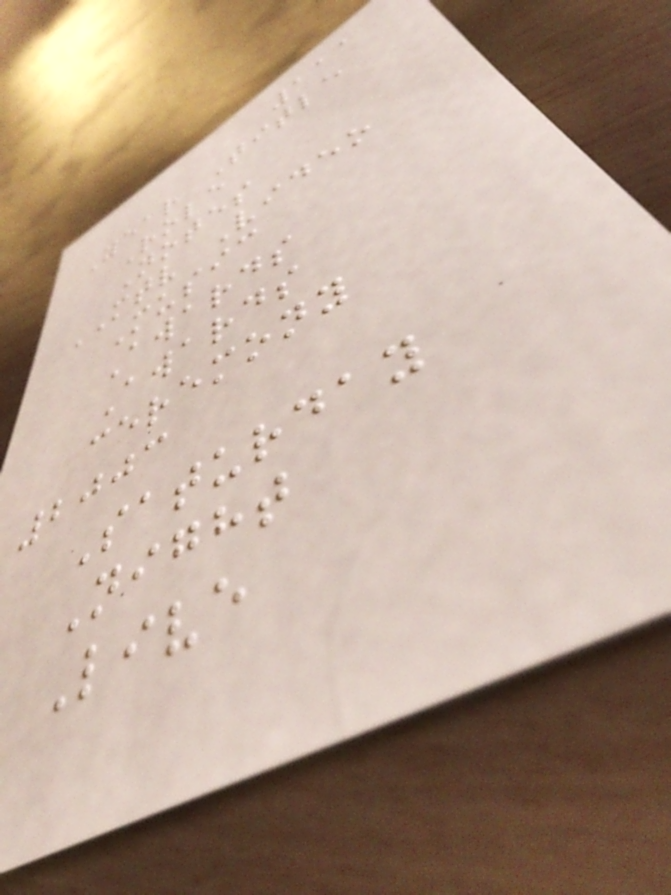111
Year Title
Role
Notes
MTV Video
Music
Awards
Awards
ceremony
2003
Saturday
Night
Live
